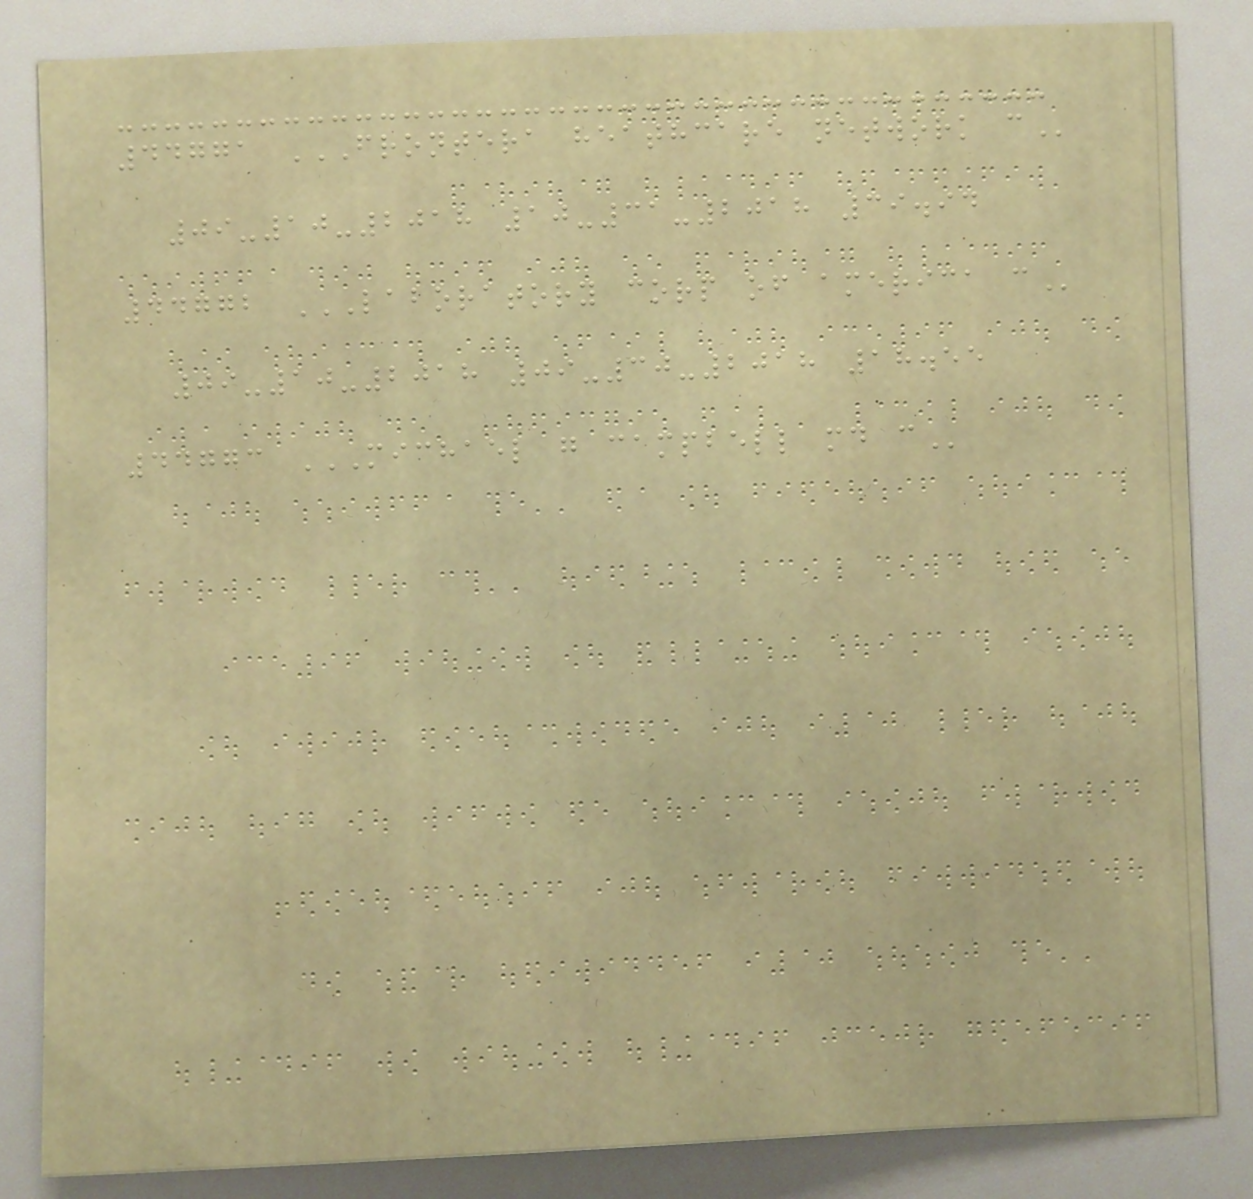44771 FRONTERA HEATHCARE NETWORK C
09-10-2018 10-31-2018 39.94
44772 LABORATORY CORP OF AMERICA C
09-10-2018 09-30-2018 18.55
44773 MICHAEL G CAMPBELL MD C
